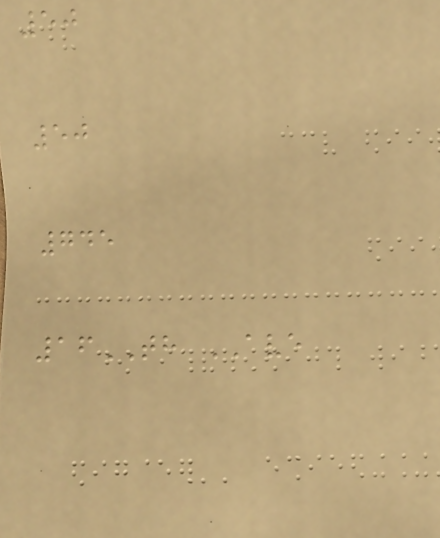50
50
745
16TH AVE
